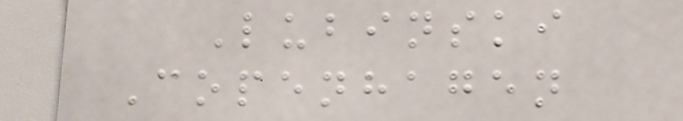Lubinski
Copenhagen
